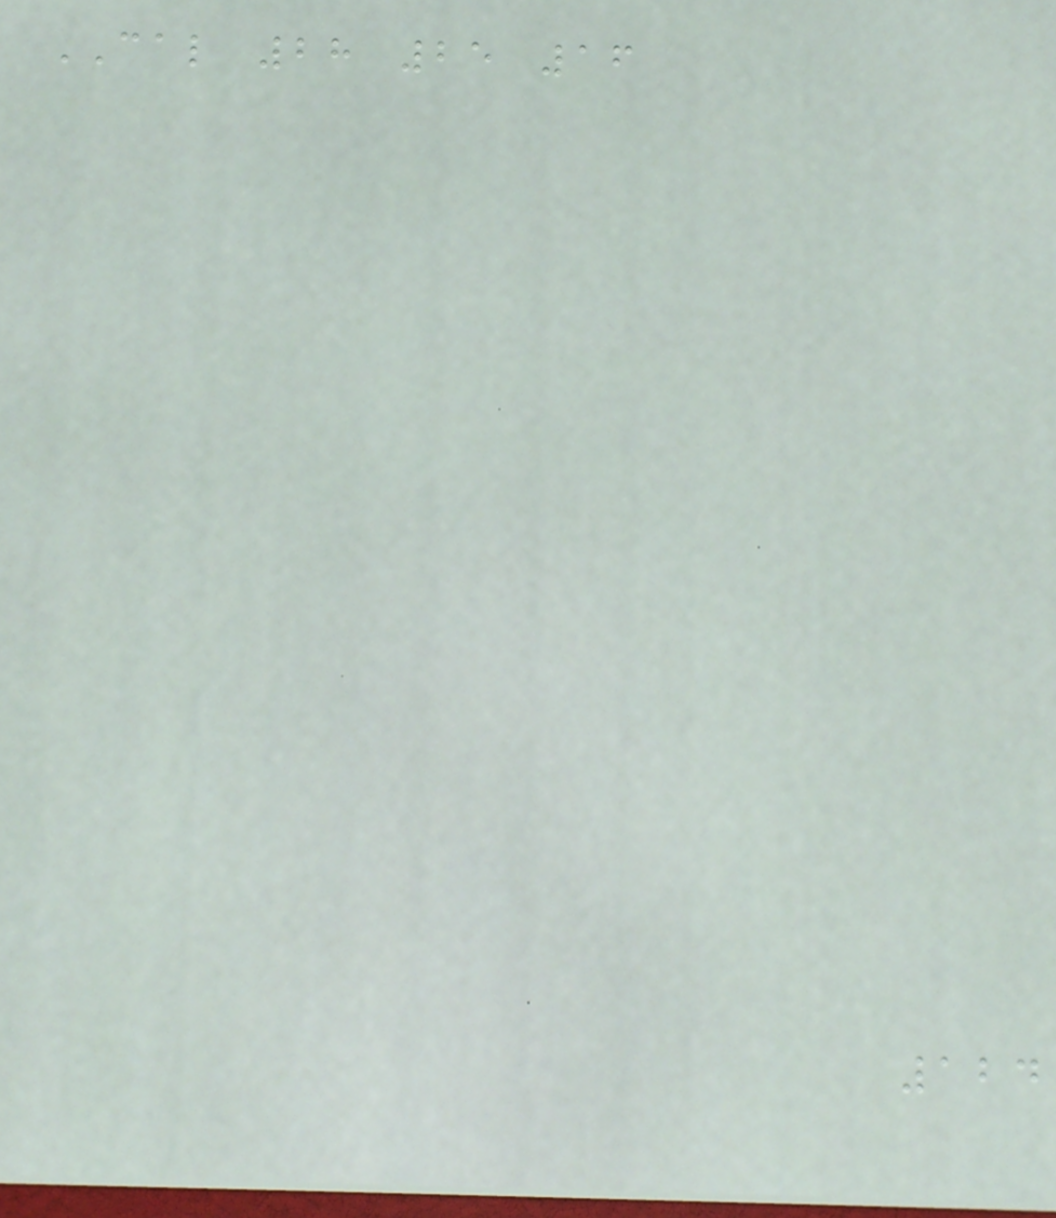CAL 28 25 16
124
